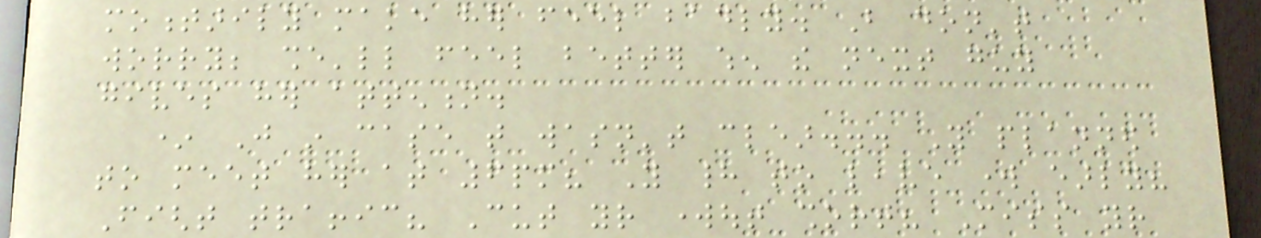momentarily make her feel badly. But don't
worry; she'll feel better when the next guy
gives her attention.
* Just in case that wasn't clear... You planned
to meet her at 6pm? You had to leave work early?
Fight traffic? Cut your workout short? Miss your
